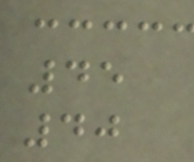45
40
